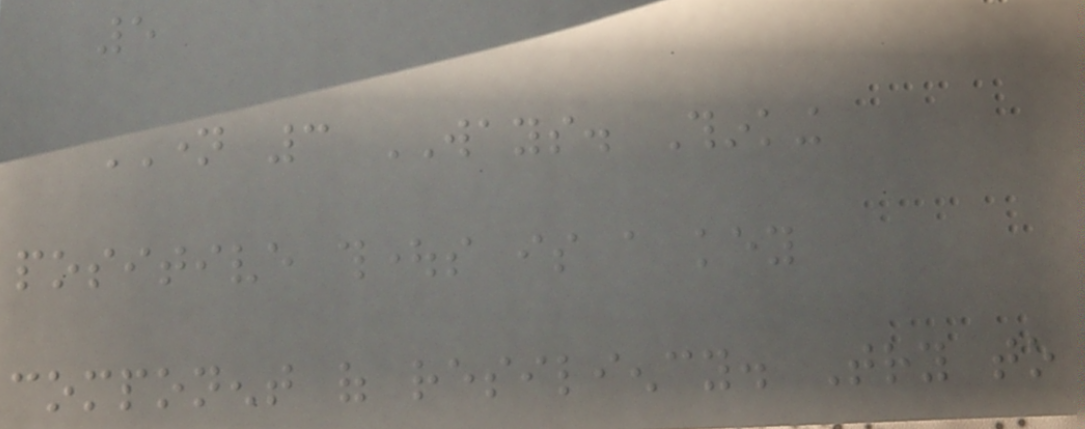5
NAME 3 WAYS. Thinking
positive thoughts is a key
component of resiliency. Try to
